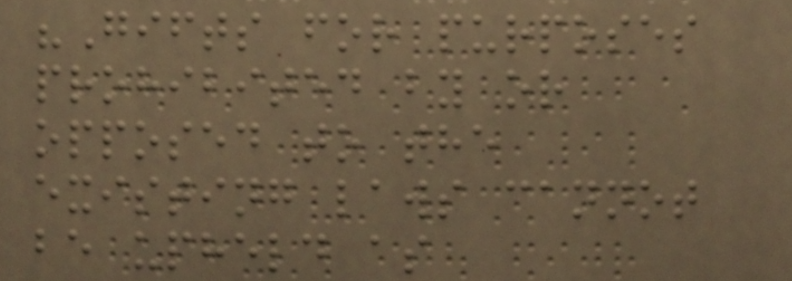"Gifts for purposes
prohibited by or
opposed to the
existing laws cannot
be upheld as
